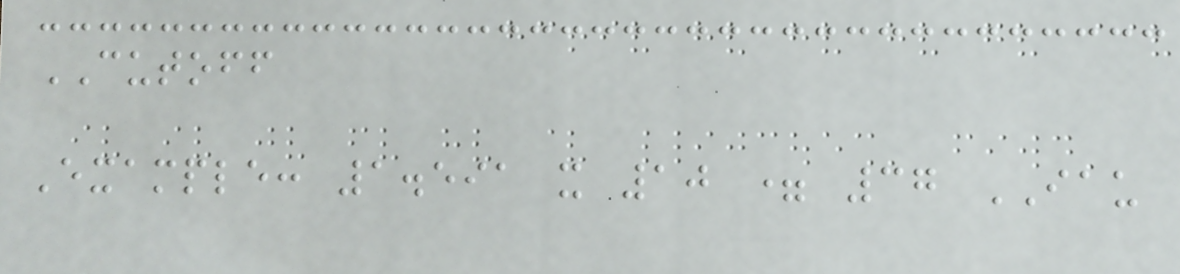CUTOFF
Example: 1.591 x 10 = 37 IAU
